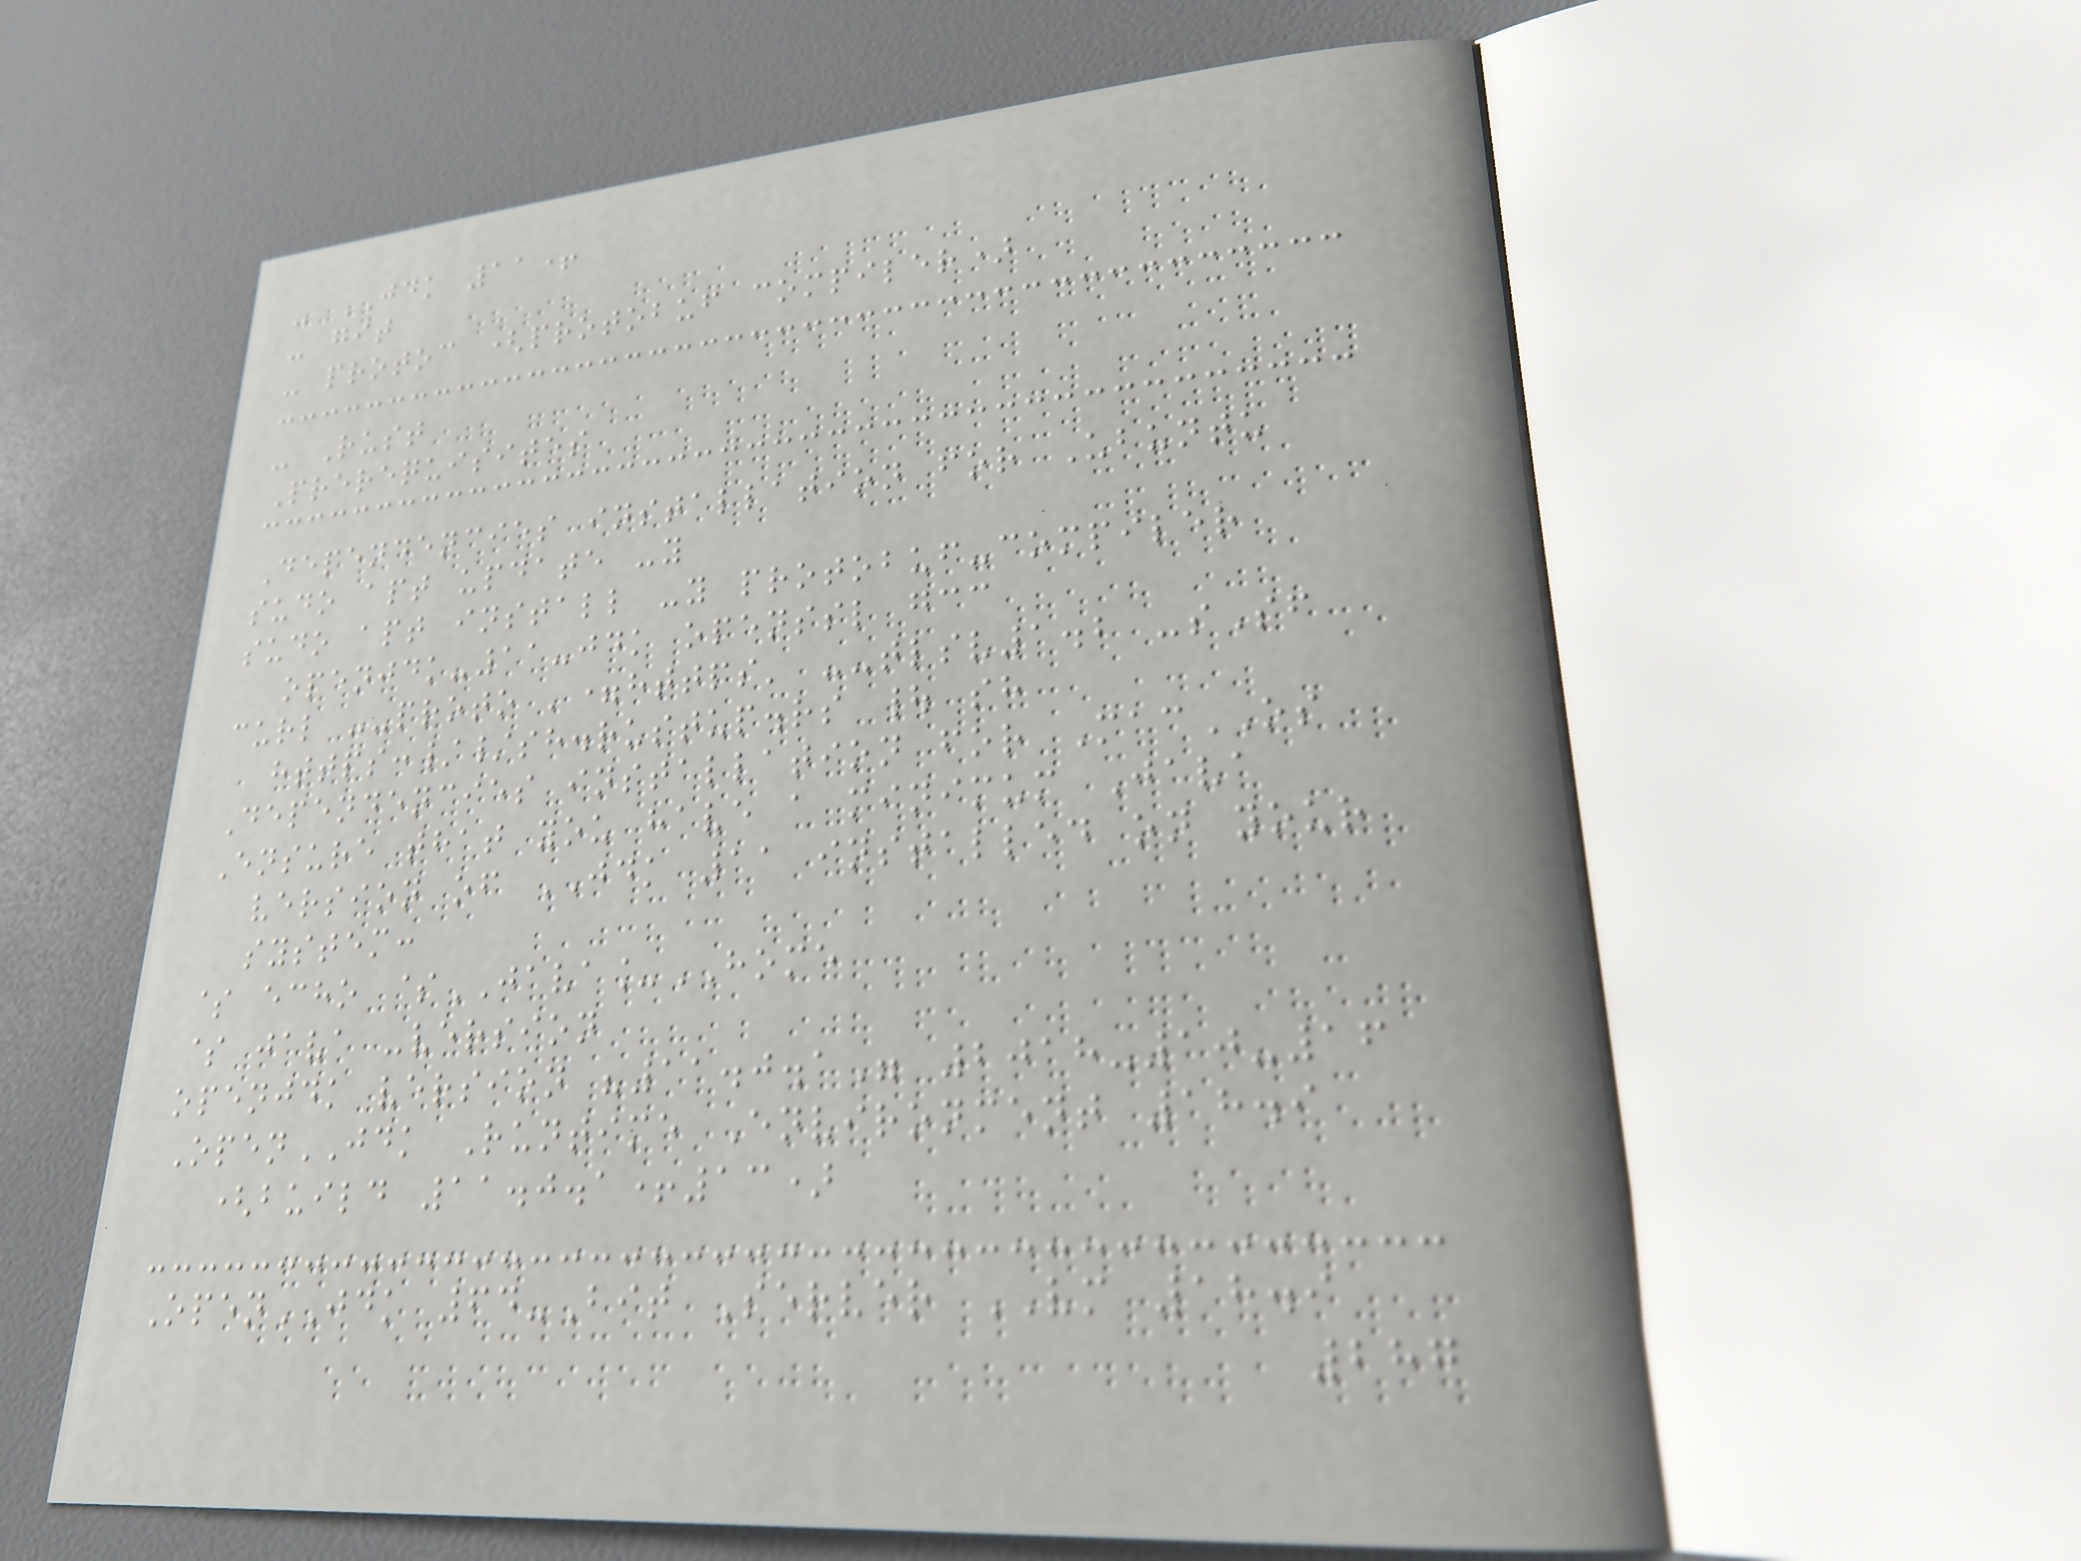- JDK 11+
- git
- protoc (protobuf compiler)
- Rust
Prerequisites
Dependencies installation for Ubuntu
sudo apt update -y
sudo apt install -y protobuf-compiler
openjdk-11-jdk openssl gcc
curl --proto '=https' --tlsv1.2 -sSf
https://sh.rustup.rs | sh
Dependencies installation for MacOS
Ensure that you have a minimum Java
version of JDK 11 installed on your
system:
$ echo $JAVA_HOME
$ java -version
openjdk version "11.0.1" 2018-10-16
OpenJDK Runtime Environment 18.9
(build 11.0.1+13)
OpenJDK 64-Bit Server VM 18.9
287
